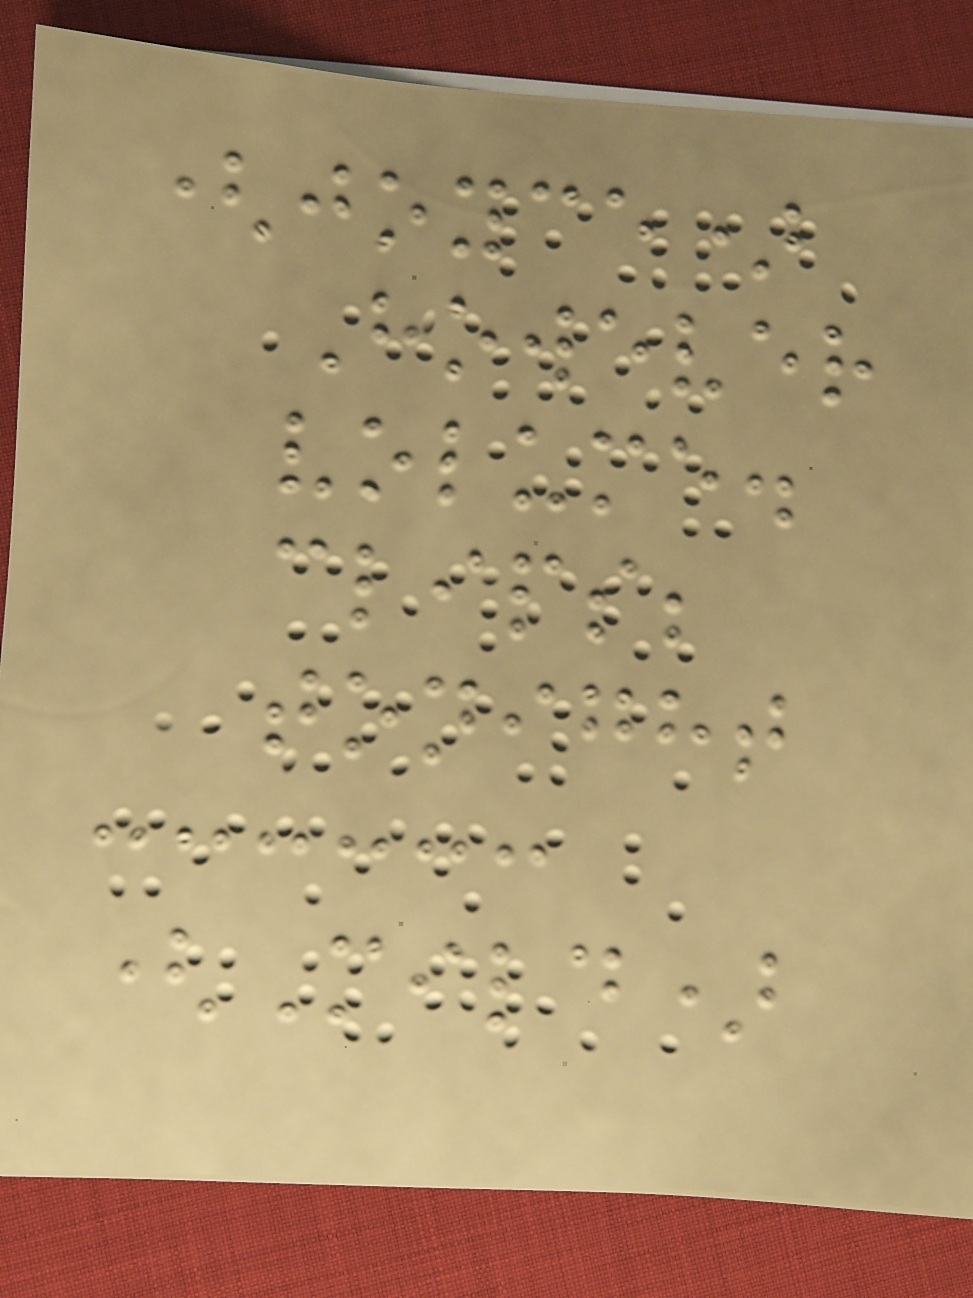(joyce)
However
volume.
clips;
tonight
(Mild)
